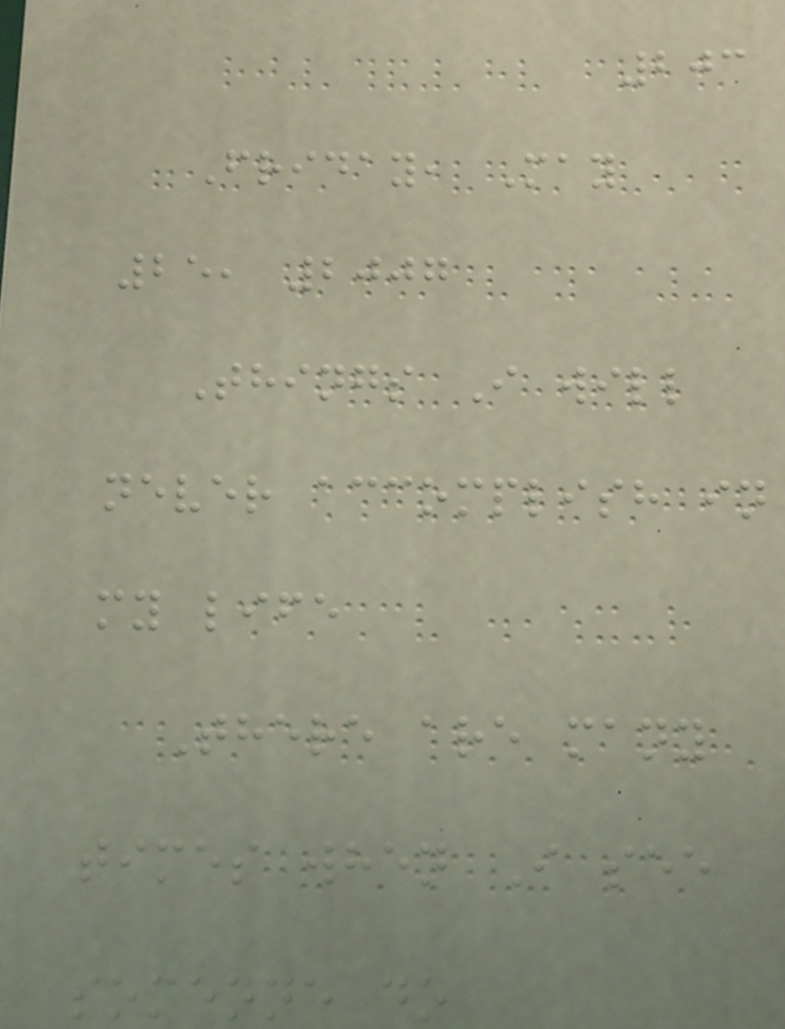203
Friday, May
25, 2007
Things I will
never accomplish in
my life
There are many
times when I see
someone do
